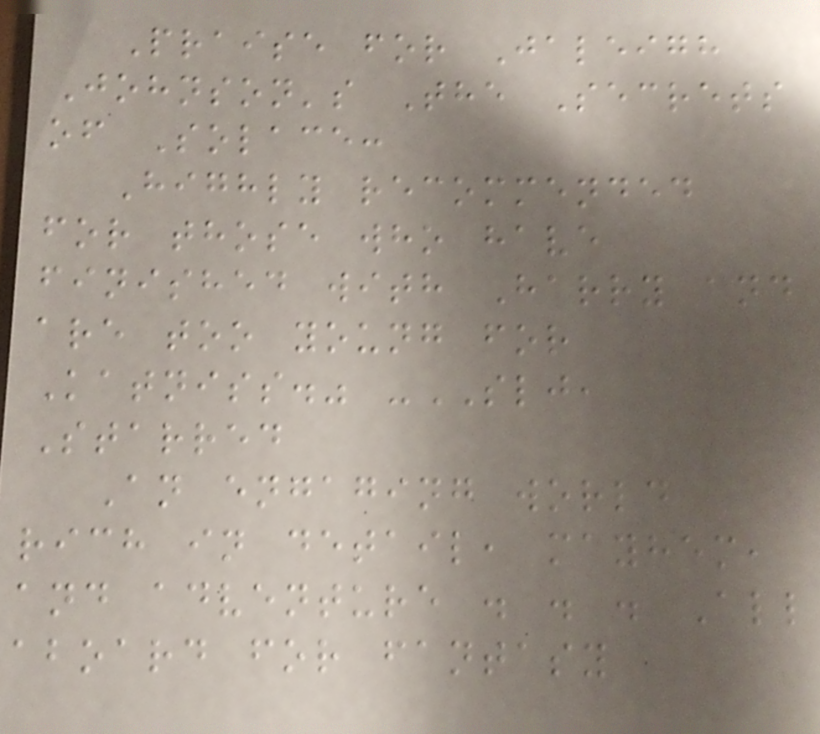Praise for Jaleigh
Johnson's The Secrets
of Solace:
Highly recommended
for those who have
finished with Harry and
are too young for
Katniss." -SLJ,
Starred
An engaging world
rich in detail, mayhem,
and adventure . . . All
aboard for fantasy
